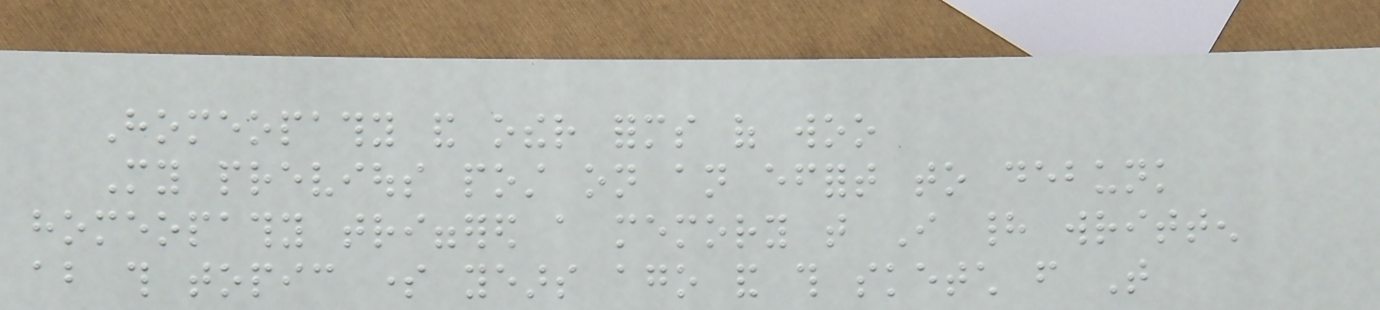Homeopathy and other forms of woo
My previous post on an effort to debunk
homeopathy triggered a memory that I had written
about this topic some years ago and this sketch from That
